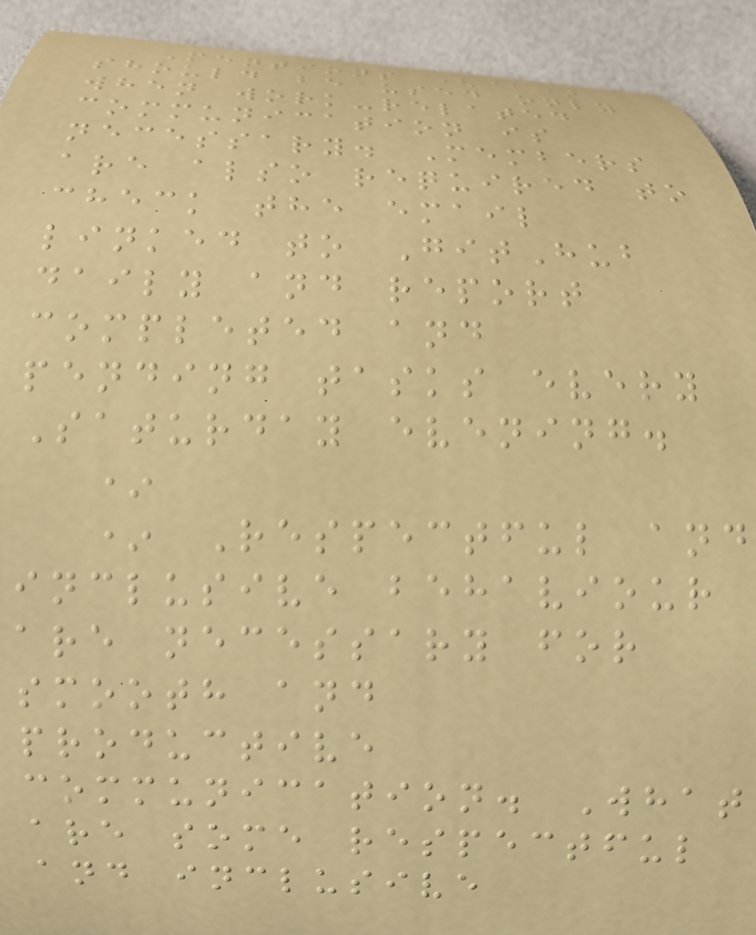Mentions (@)
should be used only
when work-related
communication is
necessary. Members
are also required to
check the email
linked to GitHub
daily and report
completed and
pending tasks every
Saturday evening.
*
* Respectful and
inclusive behaviour
are necessary for
smooth and
productive
communication. What
are some respectful
and inclusive
